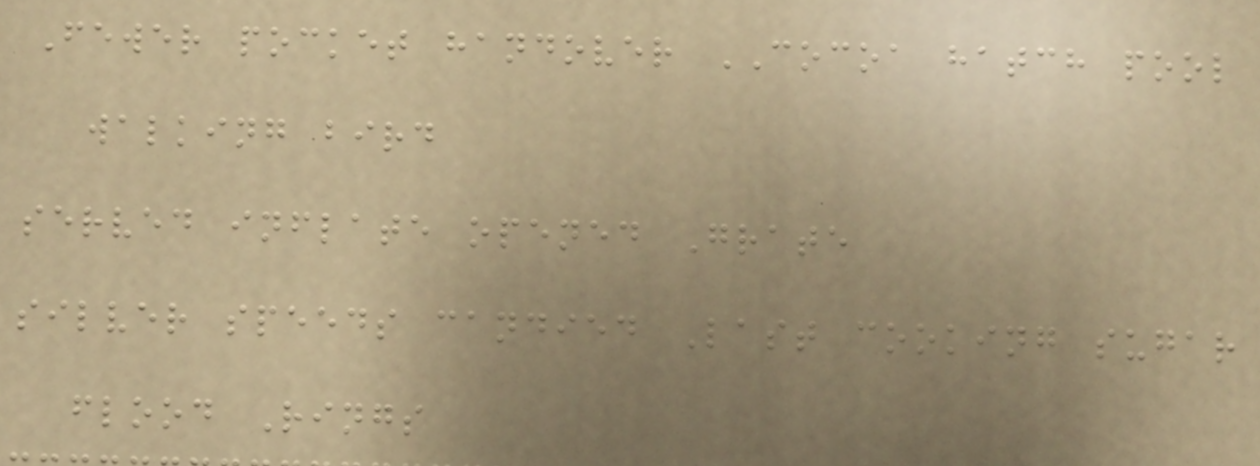Fewer pocket handover COCOA hatch pool
walking bird
served inflate opened Grate
silver speeds candied Last cooking sugar
flood Rings
